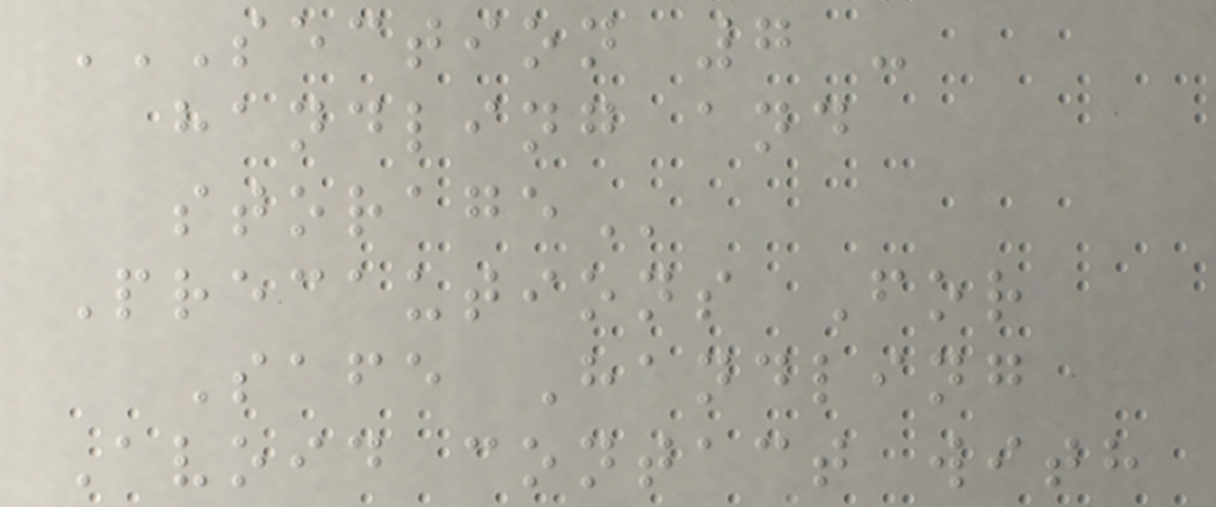SECTION 7 -
HANDLING AND
STORAGE
Precautions For
Safe Handling
Avoid contact with
